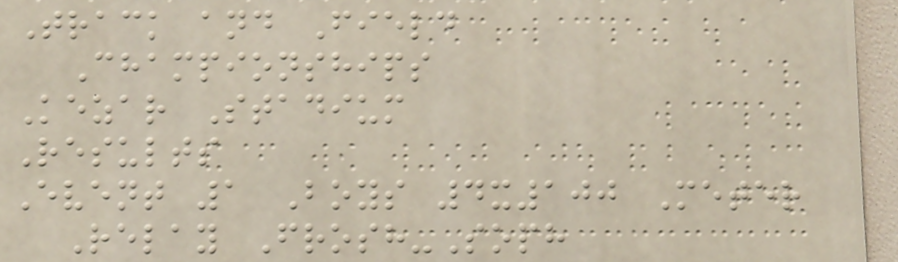Track and Field
Championships
Kezar Stadium
Results
Event 1 Boys 4x100 Meter
Relay Frosh-Soph
